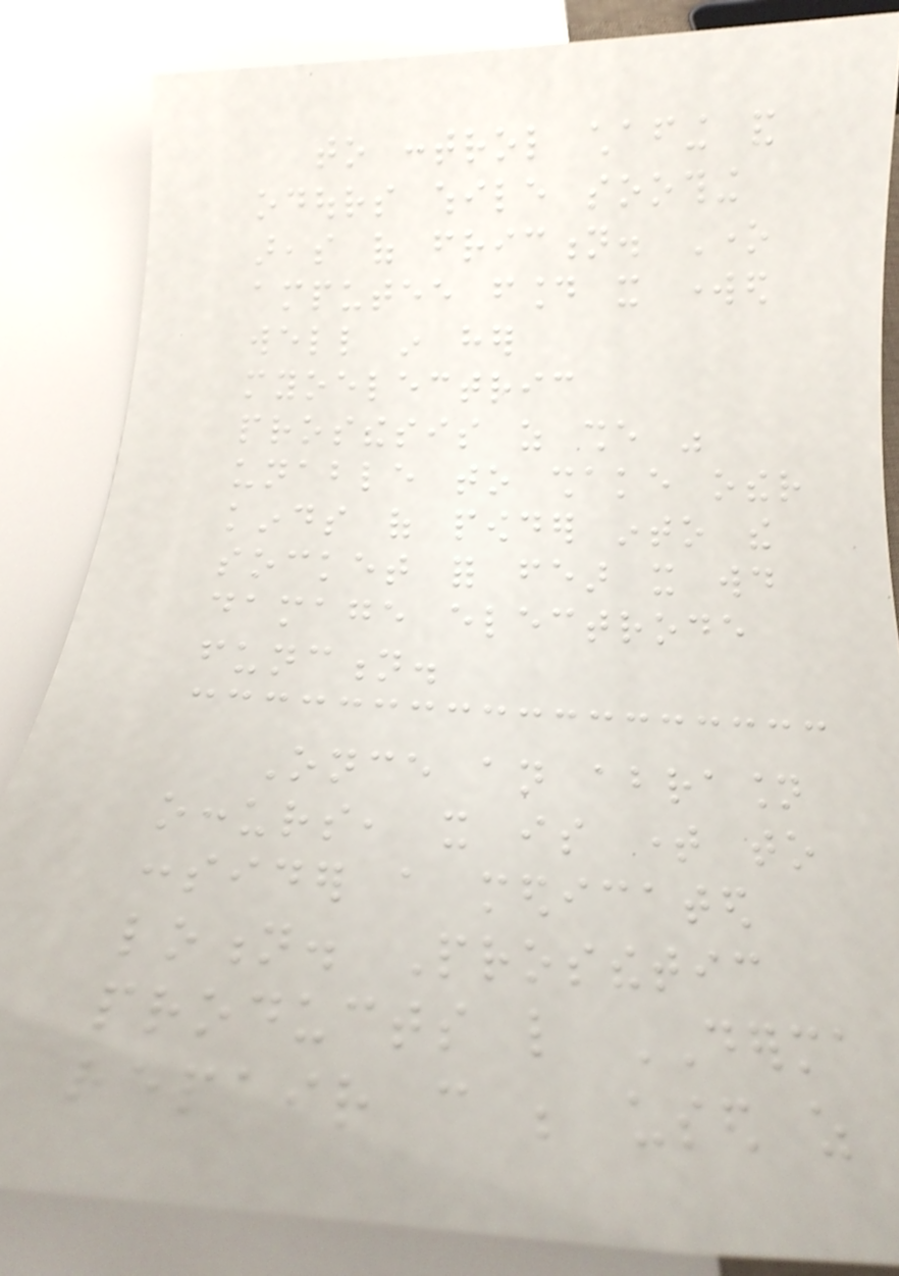to control chafing and
odours while soothing
areas of friction. One
amputee found it worked
well in her
myoelectric
prosthesis as she was
unable to shake other
kinds of powder into the
socket for fear it would
damage electrode
function.
Once an abrasion
occurs, it is time to
consider a medicated
lotion. Prosthetic
products like DERMA
repair can be used as
